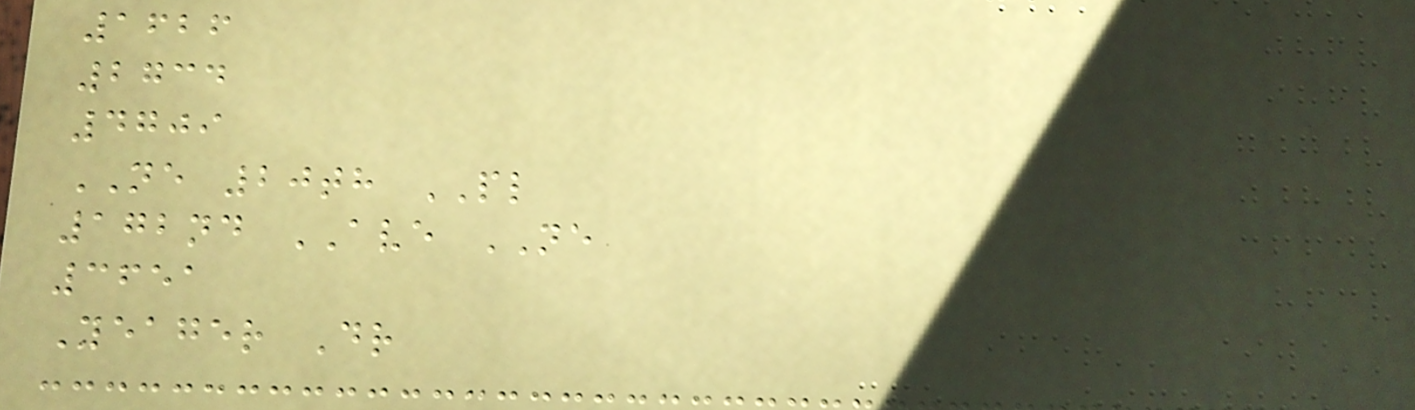1626
2734
4709
NE 20th PL
172nd AVE NE
3651
Yeager Dr
